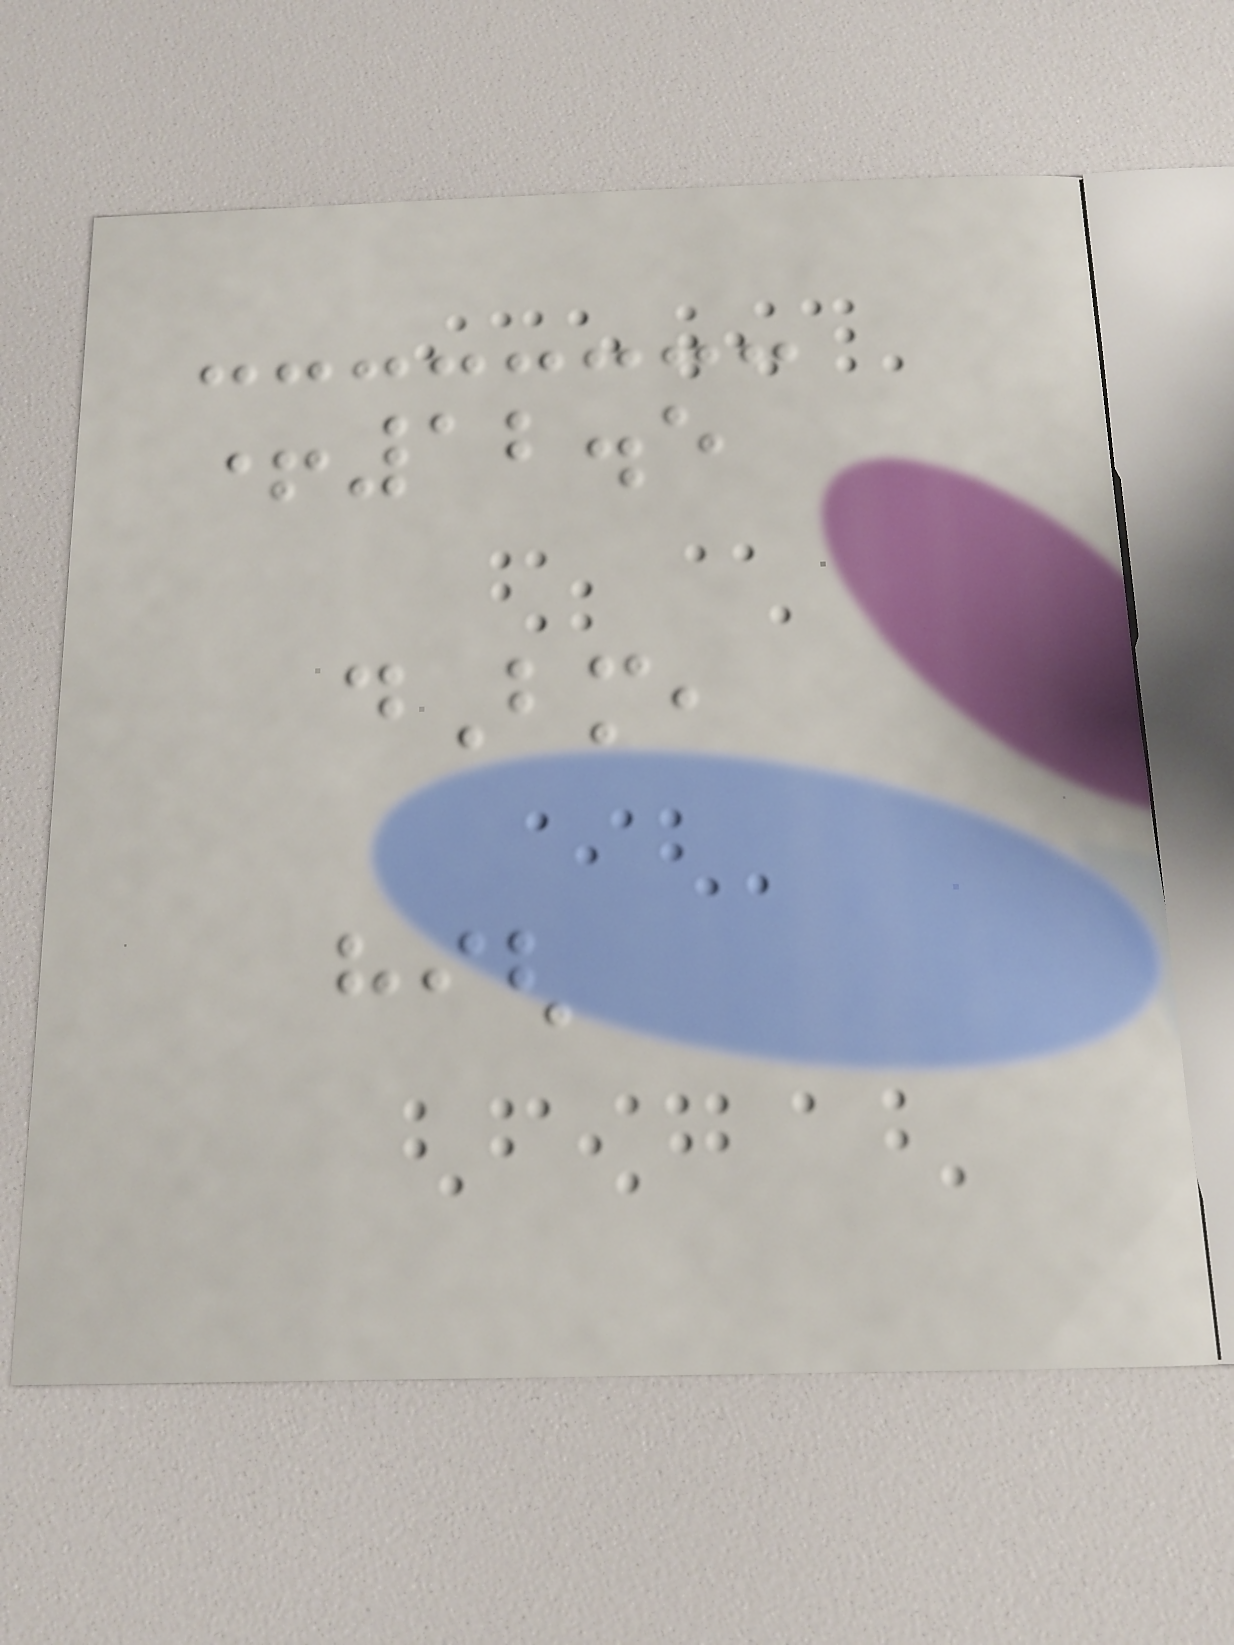+12.5
dBm,
high
